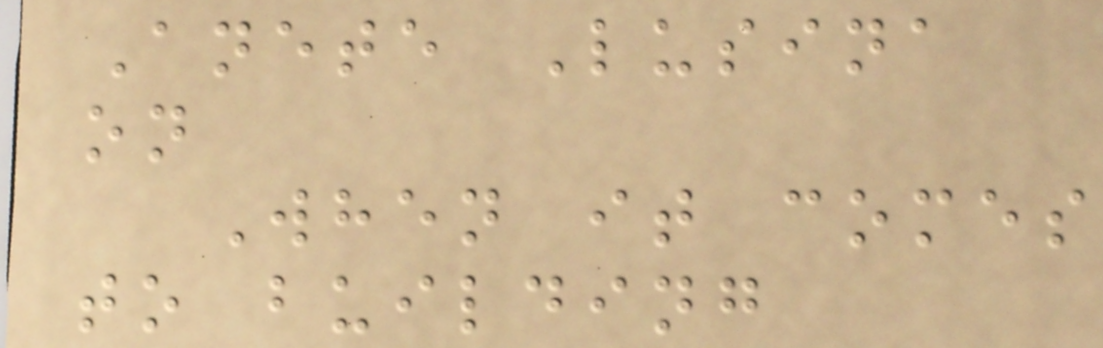Anete Lusina
on
When it comes
to building
